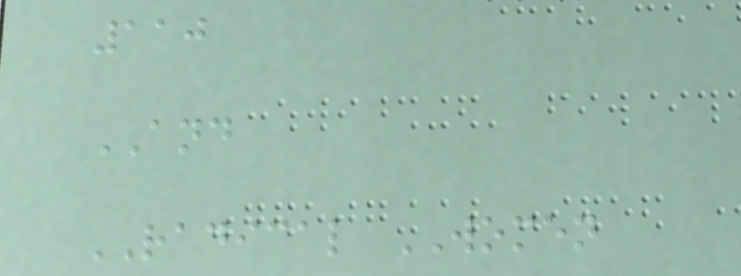110
AND
RADICAL WOMEN
